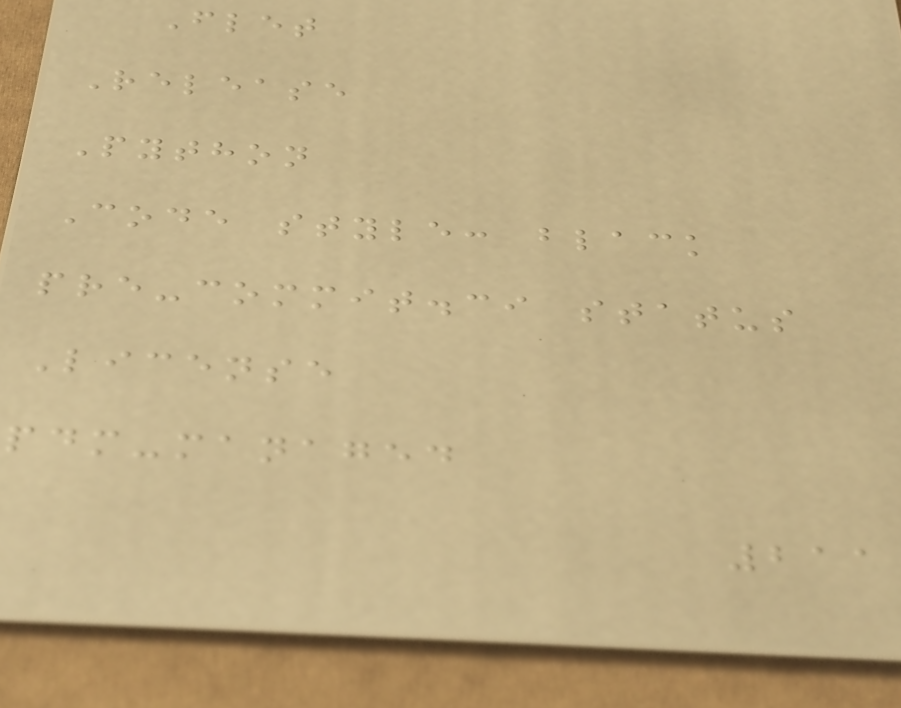Flet
Release
Python
Code style: black
pre-commit.ci status
License
pdm-managed
211
